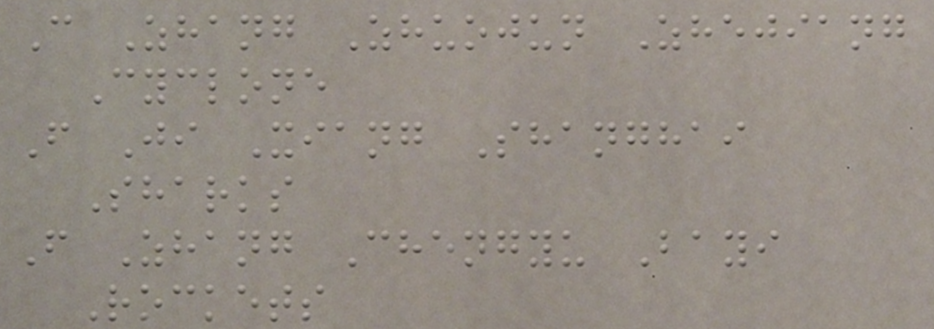C Zhang Zhuojun Zhejiang
Cyclone
F Ji Xiang Shanghai
Sharks
F Zhang Chengyu Bayi
Rockets
